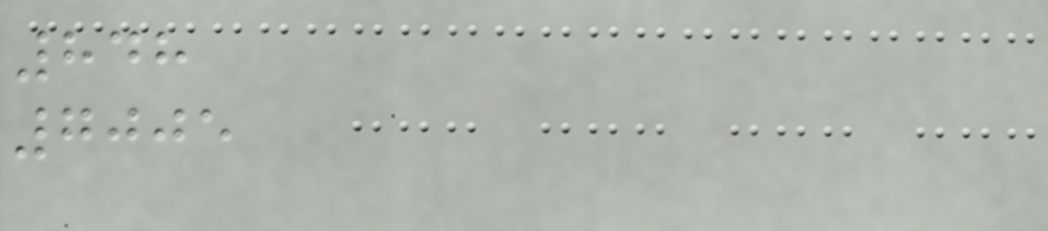848
7005
